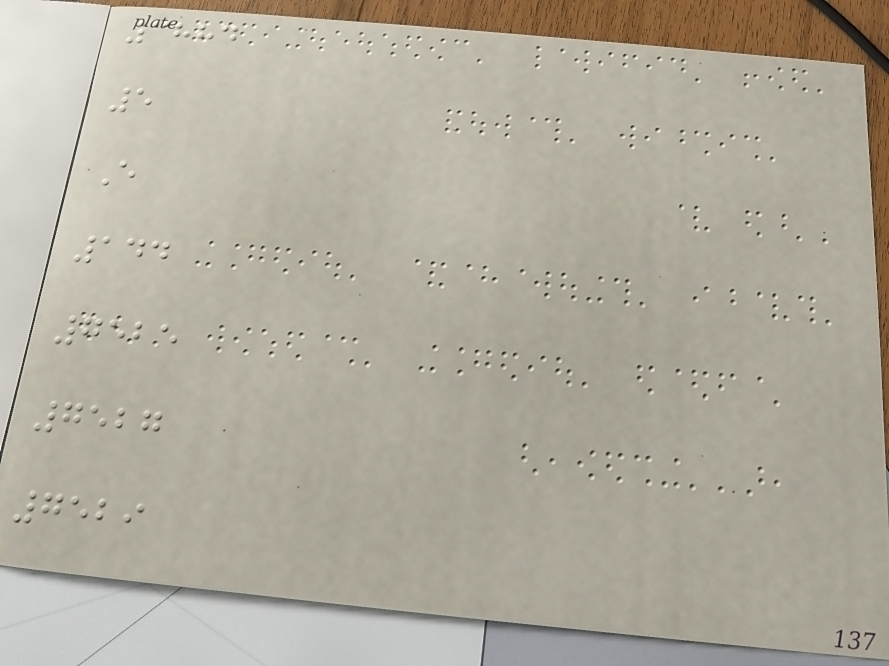3884
5
E
144
7525
7527
7529
